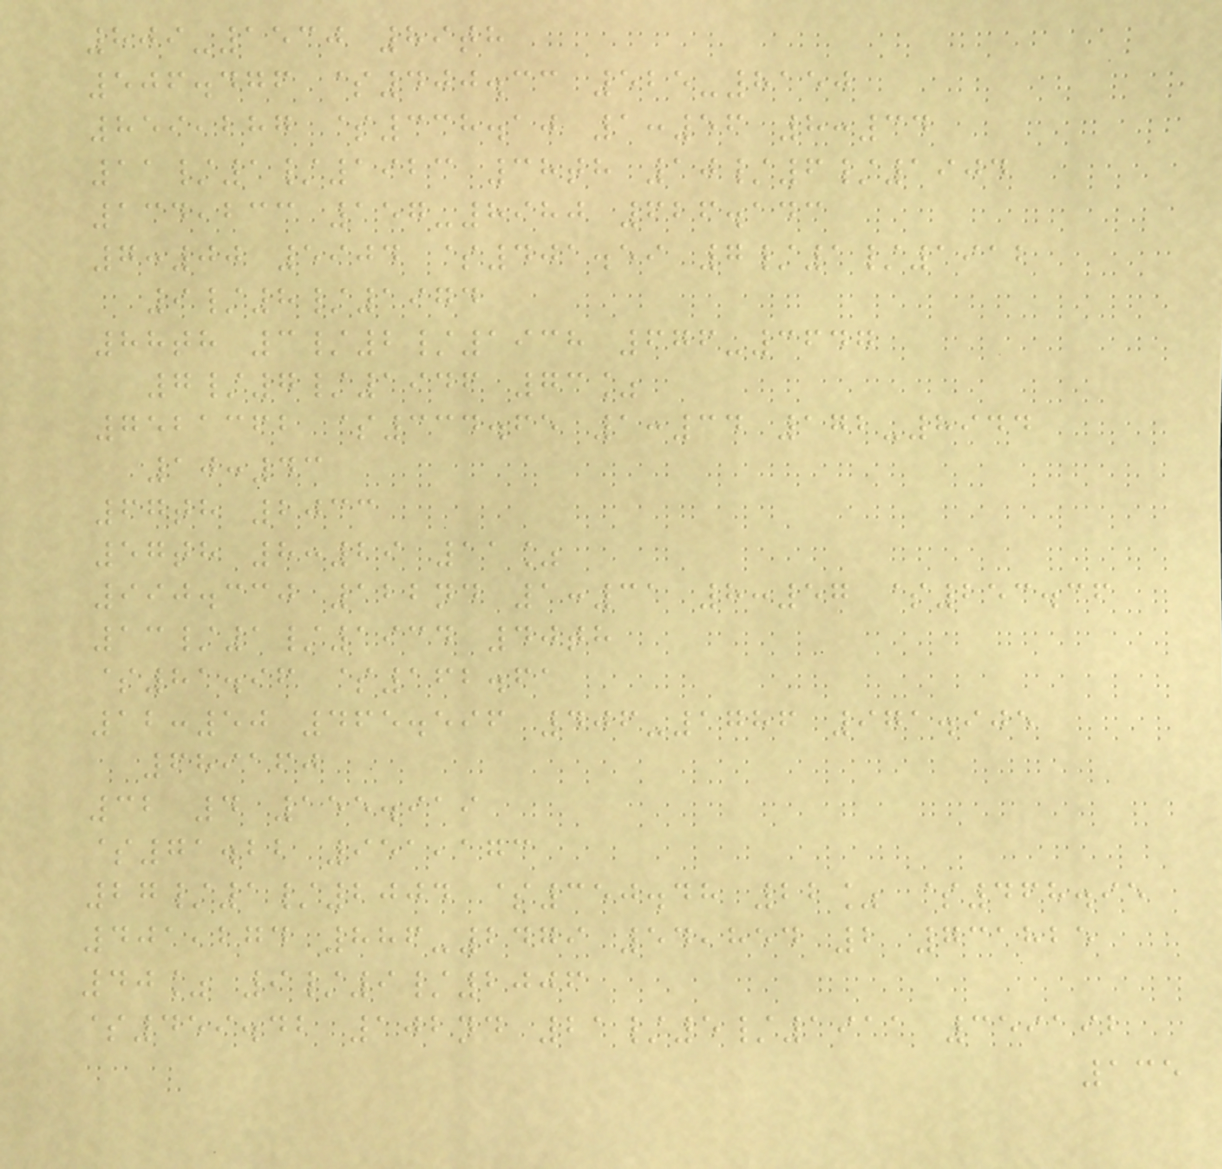809-1530 89th
506.476 $400.33 525-8150
859,287 $338.10 1:56 8:34
11/1/1923 38th 10/6/1904
134,233 157-8980 626.143
7:00 5904 $401.59 7/1/1912
9/8/1974
88th 3/2/1938 676-3647
7/7/1946 73%
7521362 $334.65 1:34 172-8944
10:43
67th 2033
57th 8:29 11%
990.330 122nd 1:31 8:57 $253.36
13/1/1934 40th
$81.96 $162.61
12:50 465.596 406-1786 971.905
689160
32 4 155.919
$71.22 951,173
27/1/2004 $350.48 22% $468.95
401,274 886-2479 54,854 2 731825
40% 9/9/2006
$459.42 102nd 21/5/1911 359192
135
